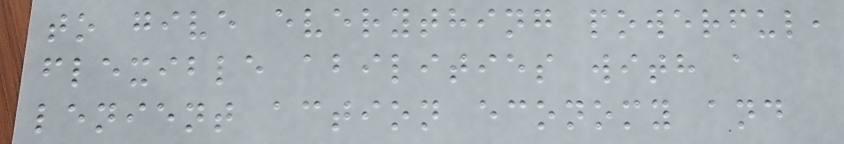to give everything powerful,
flexible abilities with a
lenient action economy and
